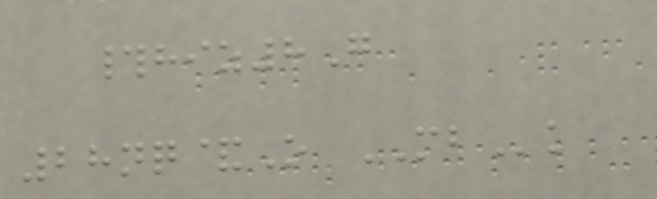#hiz8G
28nq&O MBk
